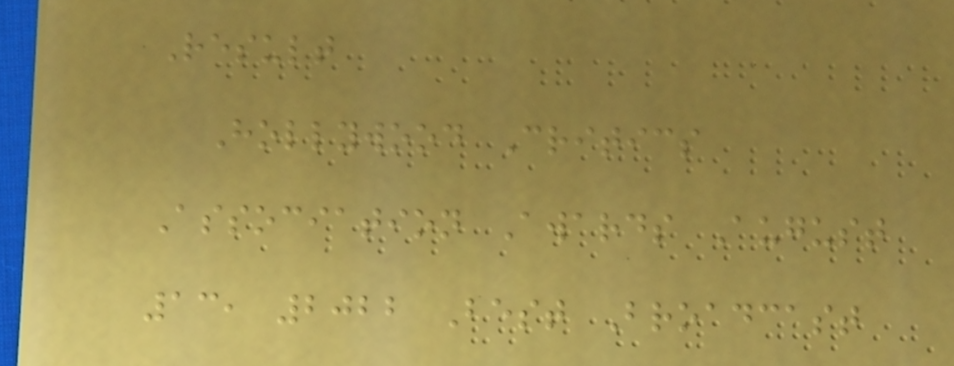Result
Hollywood Critics
Association Awards August
13, 2022 Best Broadcast
